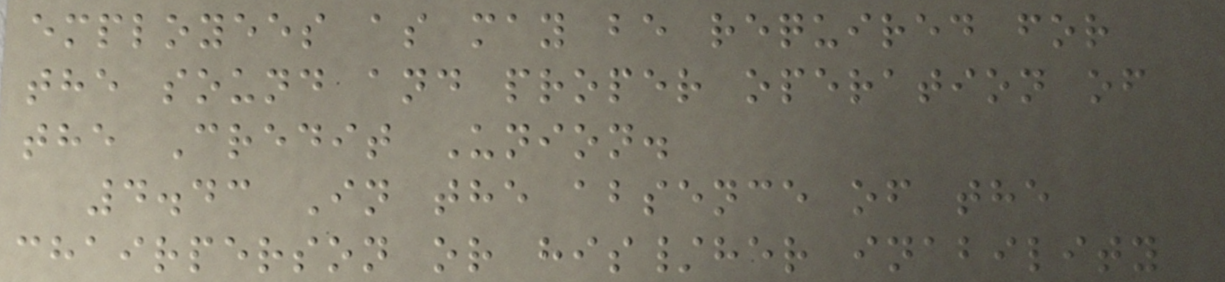employees as may be required for
the sound and proper operation of
the Credit Union.
4.43 In the absence of the
chairperson or his/her inability
